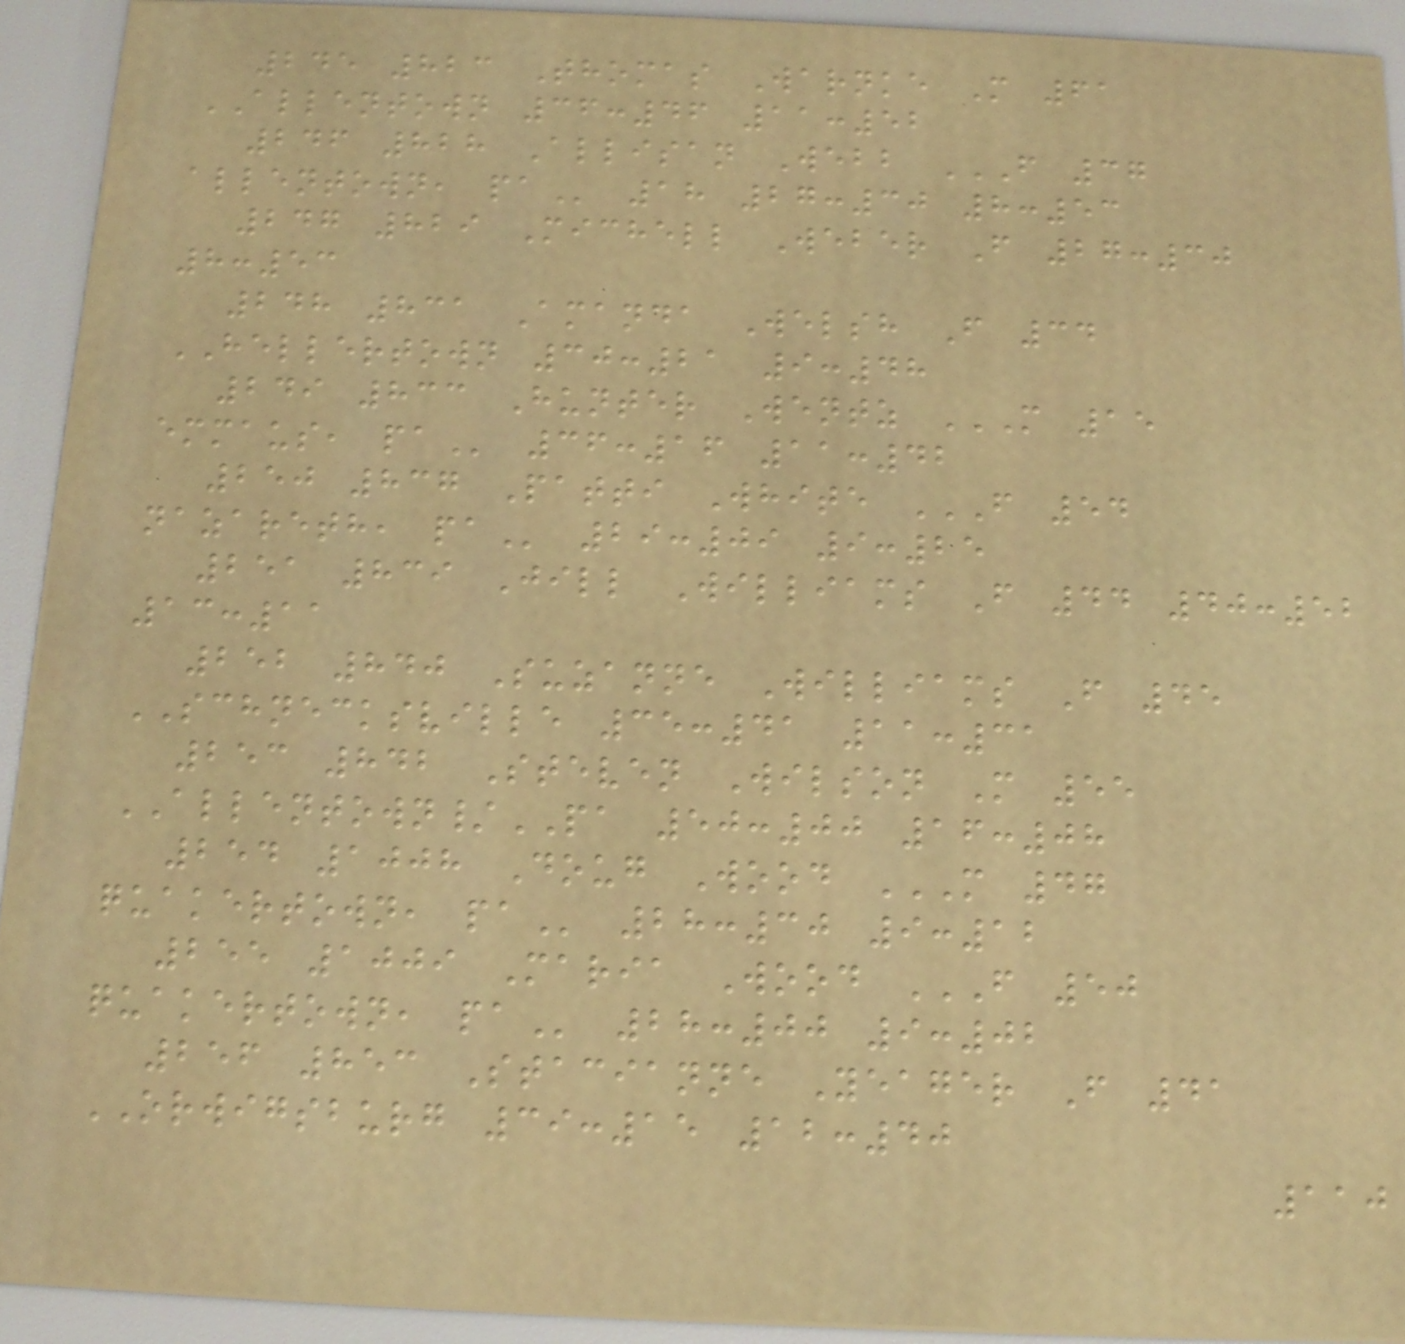245 823 Thomas Warnke M 61
ALLENTOWN 36:46 11:52
246 828 Allisan Webb F 37
ALLENTOWN, PA 18 27:30 8:53
247 829 Michell Weber F 27:30
8:53
248 831 Amanda Welsh F 34
HELLERTOWN 30:21 9:48
249 833 Hunter Wentz M 15
EMMAUS, PA 36:16 11:42
250 837 Patti White F 54
NAZARETH, PA 29:09 9:25
251 839 Jill Williams F 44 40:52
13:11
252 840 Suzanne Williams F 45
SCHNECKSVILLE 35:41 11:31
253 842 Steven Wilson M 55
ALLENTOWN/PA 50:00 16:08
254 1008 Doug Wood M 47
QUAKERTOWN, PA 28:30 9:12
255 1009 Maria Wood F 50
QUAKERTOWN, PA 28:00 9:02
256 853 Stacianne Yeager F 41
ORWIGSBURG 39:15 12:40
110
